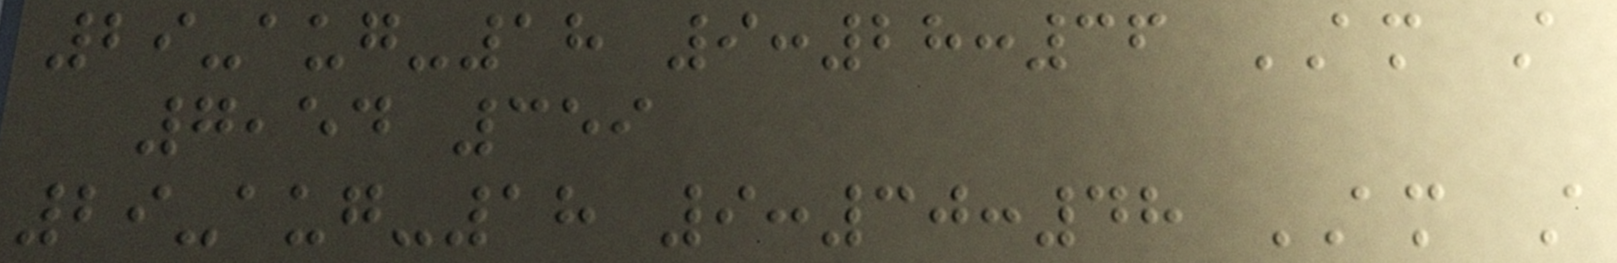29-aug-18 9:28:36 AM A
7,54 359
29-aug-18 9:30:48 AM A
